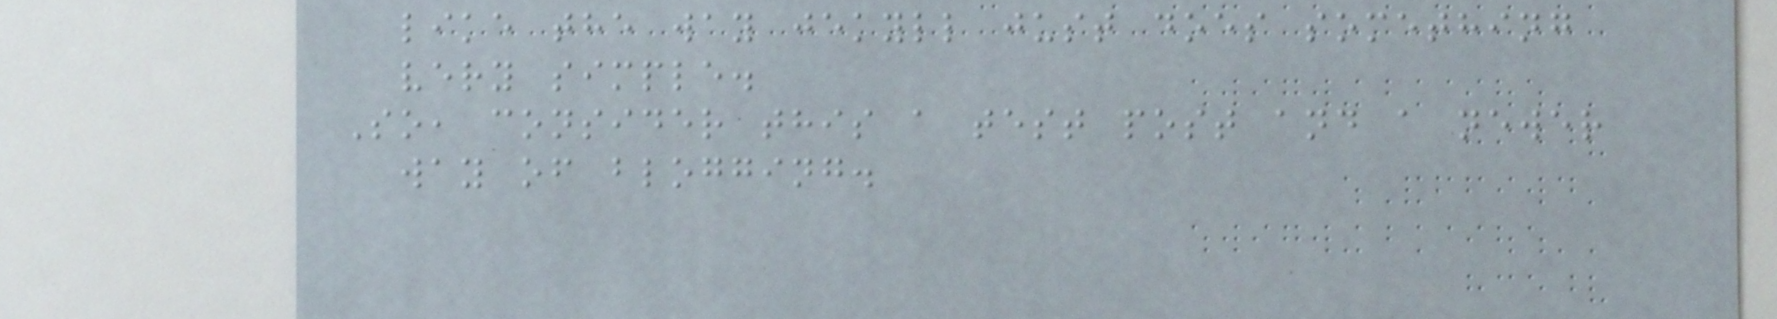like the way jekyll just does something
very simple.
So, consider this a test post and a newer
way of blogging.
